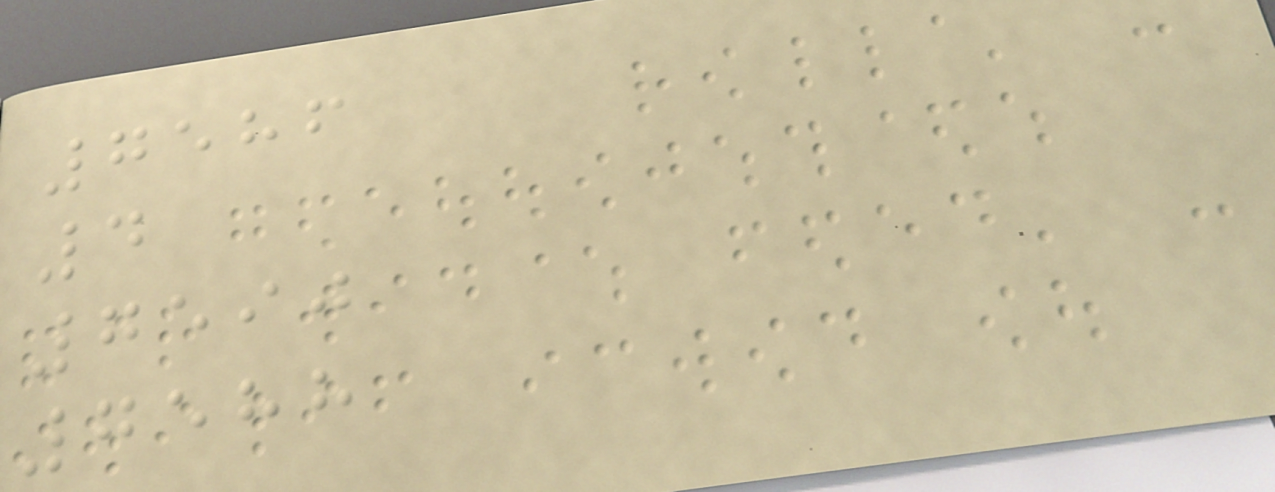7586
4
7590
7588
